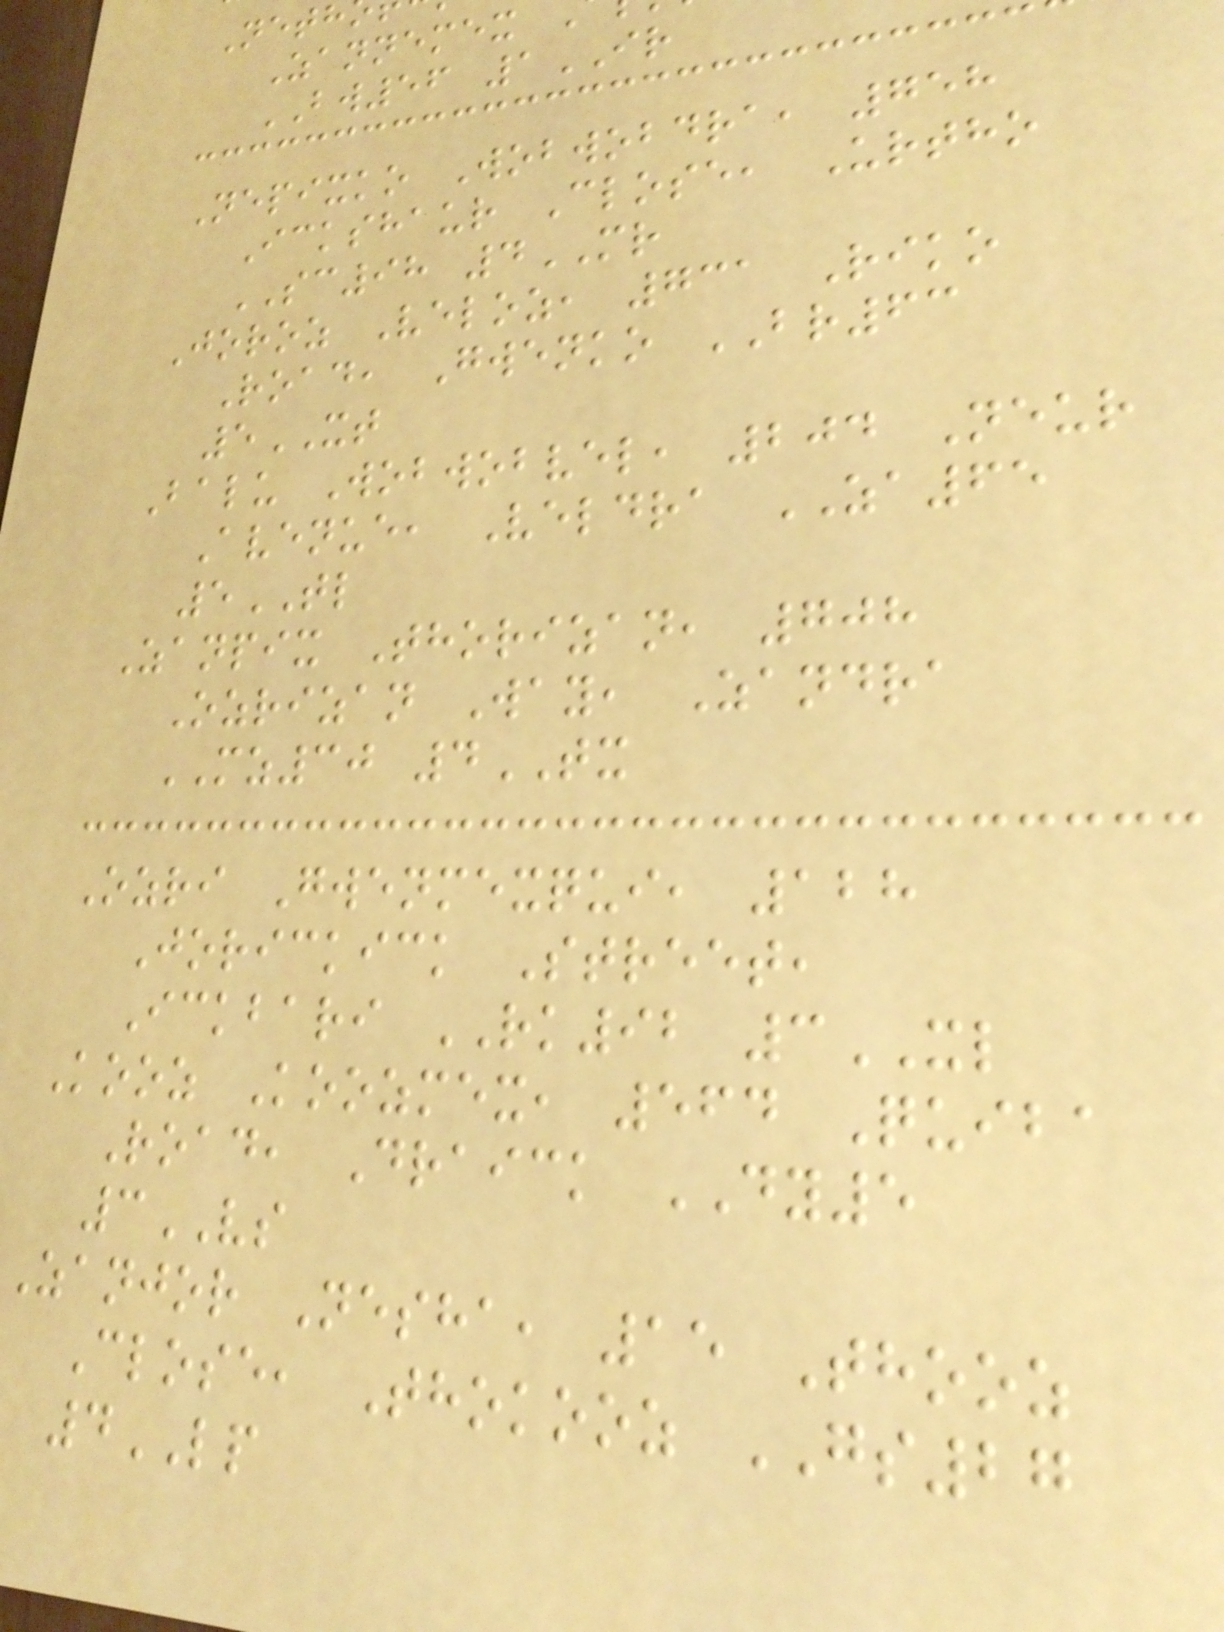Zannemex
BW56 1IR
Nepixko Wobwobdra, 758
Ickshaur Close, Urtho
SC98 4MR
Joroz Veloz, 731 Riko
Road, Gwenko BR63
5XT
Balu Wobwobvel, 204 Neur
Avenue, Veldra ZA65
5TL
Zanpix Thorizan, 708
Ozrizan Way, Zandra
MZ30 4TX
Ozri Gwenmexqui, 128
Jorickick Street,
Ickbari RK92 3XL
Kooz Koozmex, 564 Quiba
Road, Draick DY5
3VS
Zanjor Nesha, 15 Thooz
Close, Thokooz GS27
4LP
